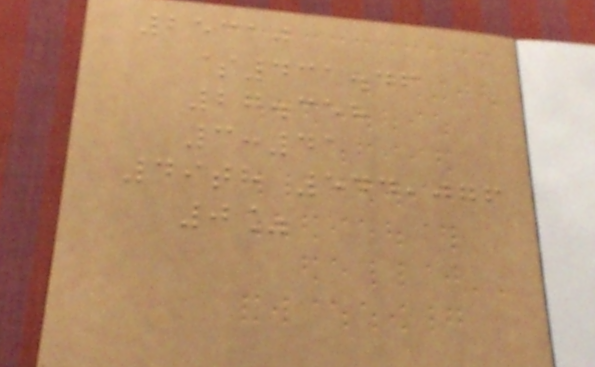25310
$431.46
27.358
3:41
49th 544,076
0%
